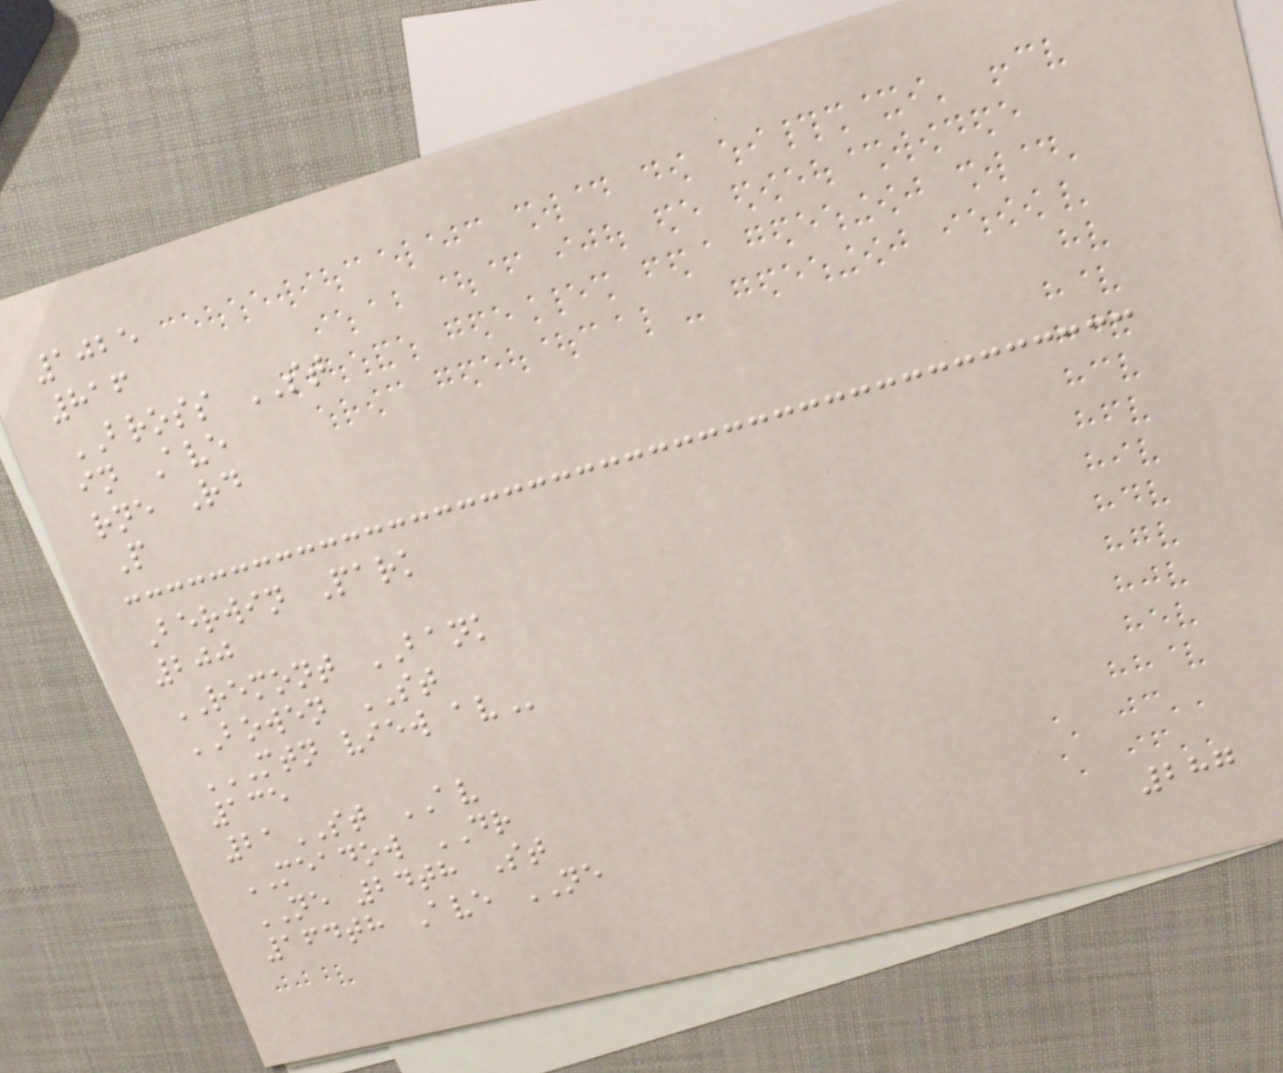1025
816
BROSS ST
in Ave
rne Rd
P
Berwin Park
200
REMONT BANK
BOWEN ST
MTN VIEW AV
135
21ST AV
MEADOW DR
NE 24th St
164th Ave NE
287
